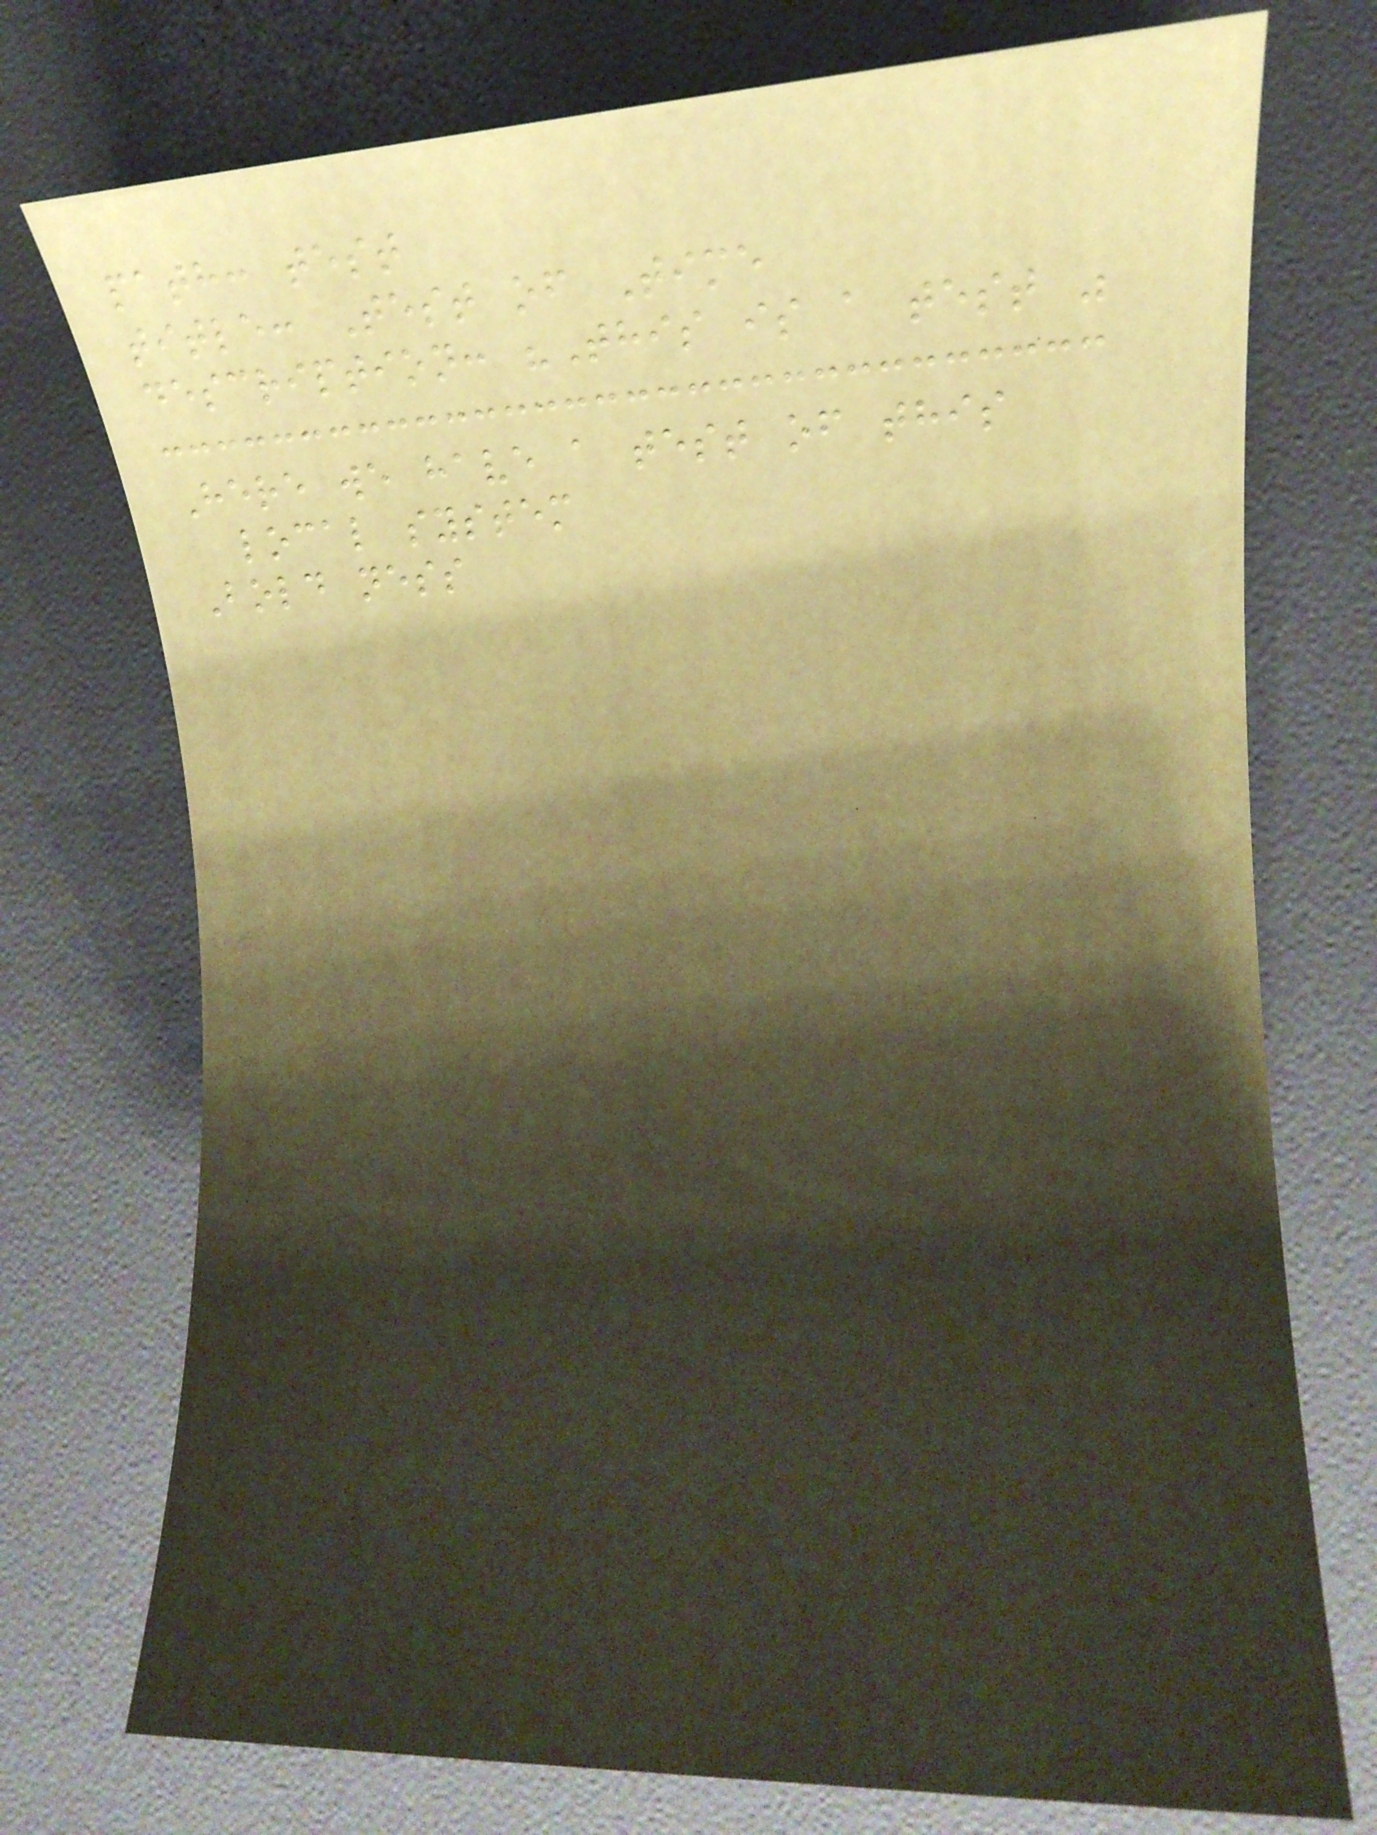path: test
title: Test of Time
description: "This is a test "
Here we have a test of this
local system
Bold ness
